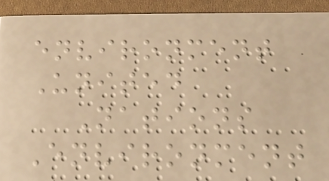environment
United
Nations
Environment
